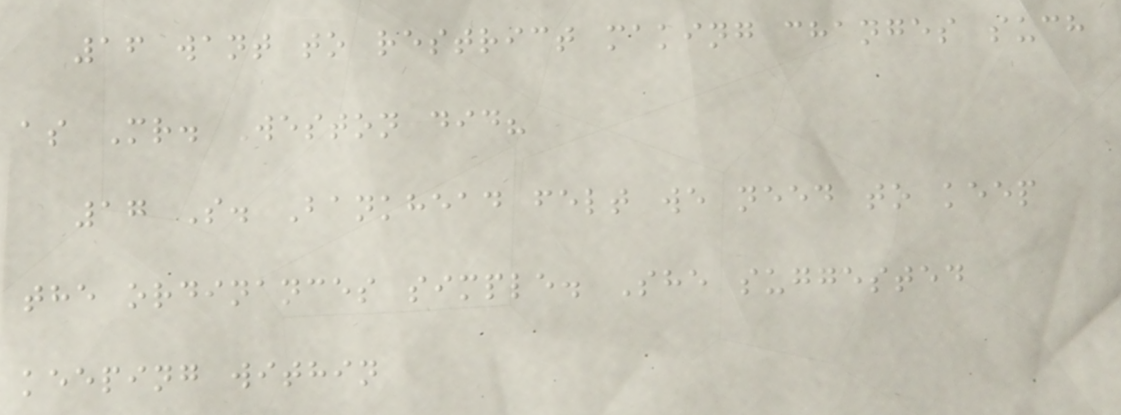16 want to restrict making changes such
as Mr. Weston did?
17 S. Bankhead felt we need to keep
the ordinances simple. She suggested
keeping within
